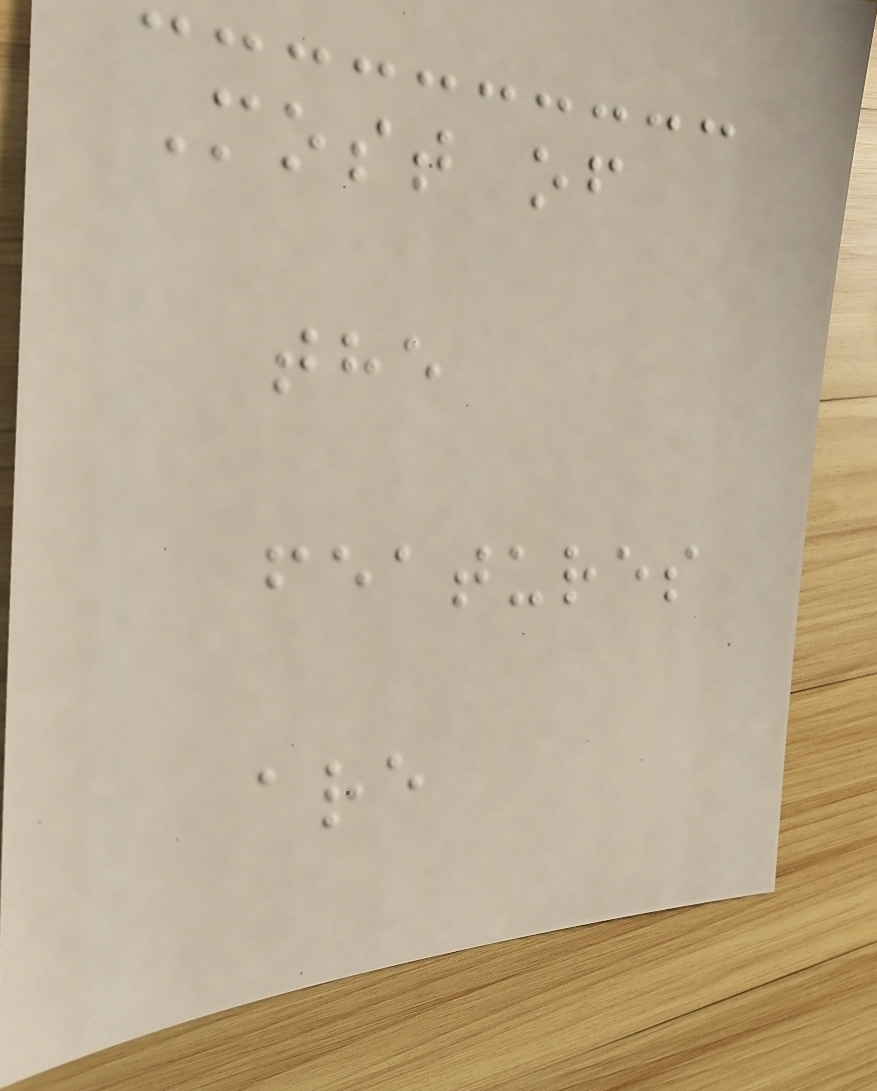Most of
the
features
are
